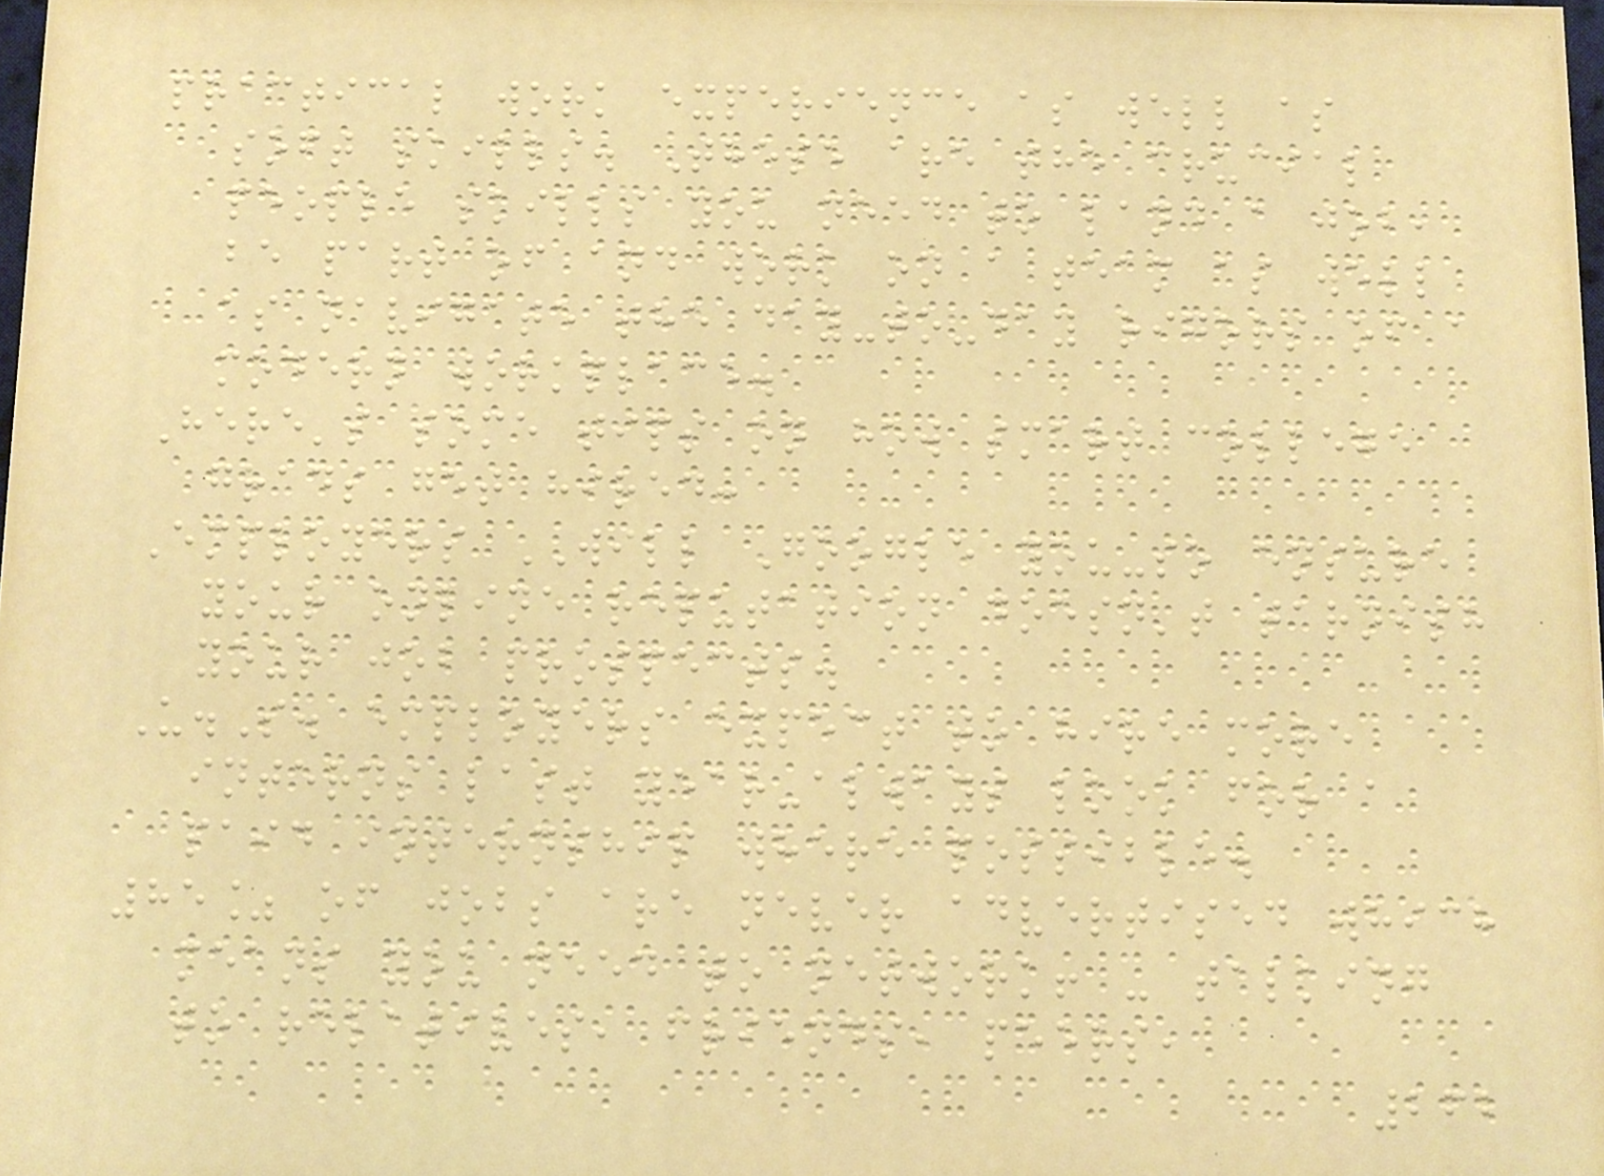practical work experience as well as
soft skills. These are the crucial
people skills you need to land a job,
be part of and work on a team as well
as navigate the day-to-day rigors of a
modern workplace.
Here's some tips on how smart college
grads get hired:
Employers WILL Google you-so ensure
your online reputation doesn't tarnish
your job prospects.
U.S. employers expect to hire more
interns last year-always look for a
paid internship where possible.
85% of jobs are never advertised which
means you need to network! - talking
to relatives, friends, peers,
262
